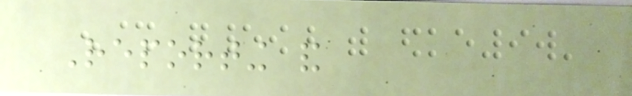Reporting and
